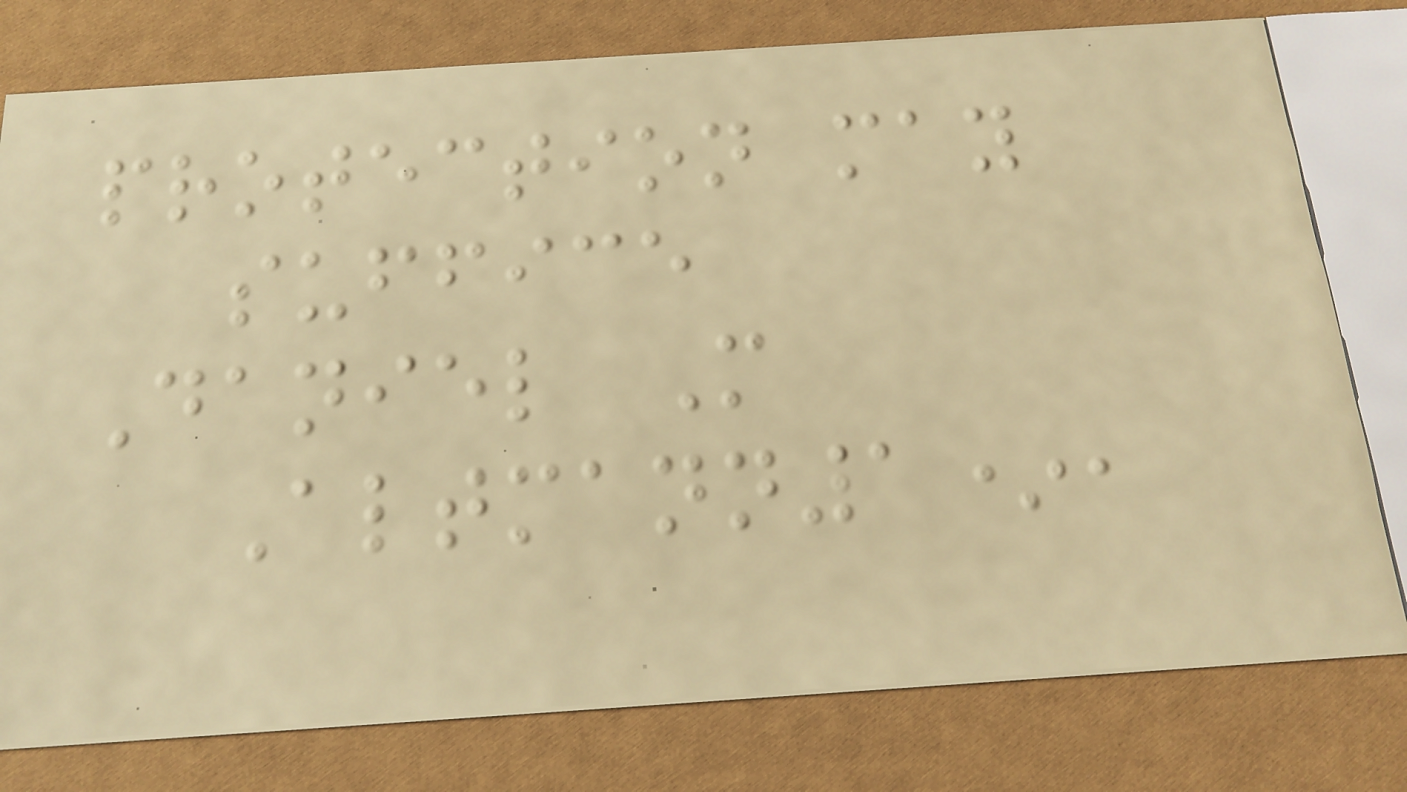protection may
suffice
Daniel M
Altmann1*,
